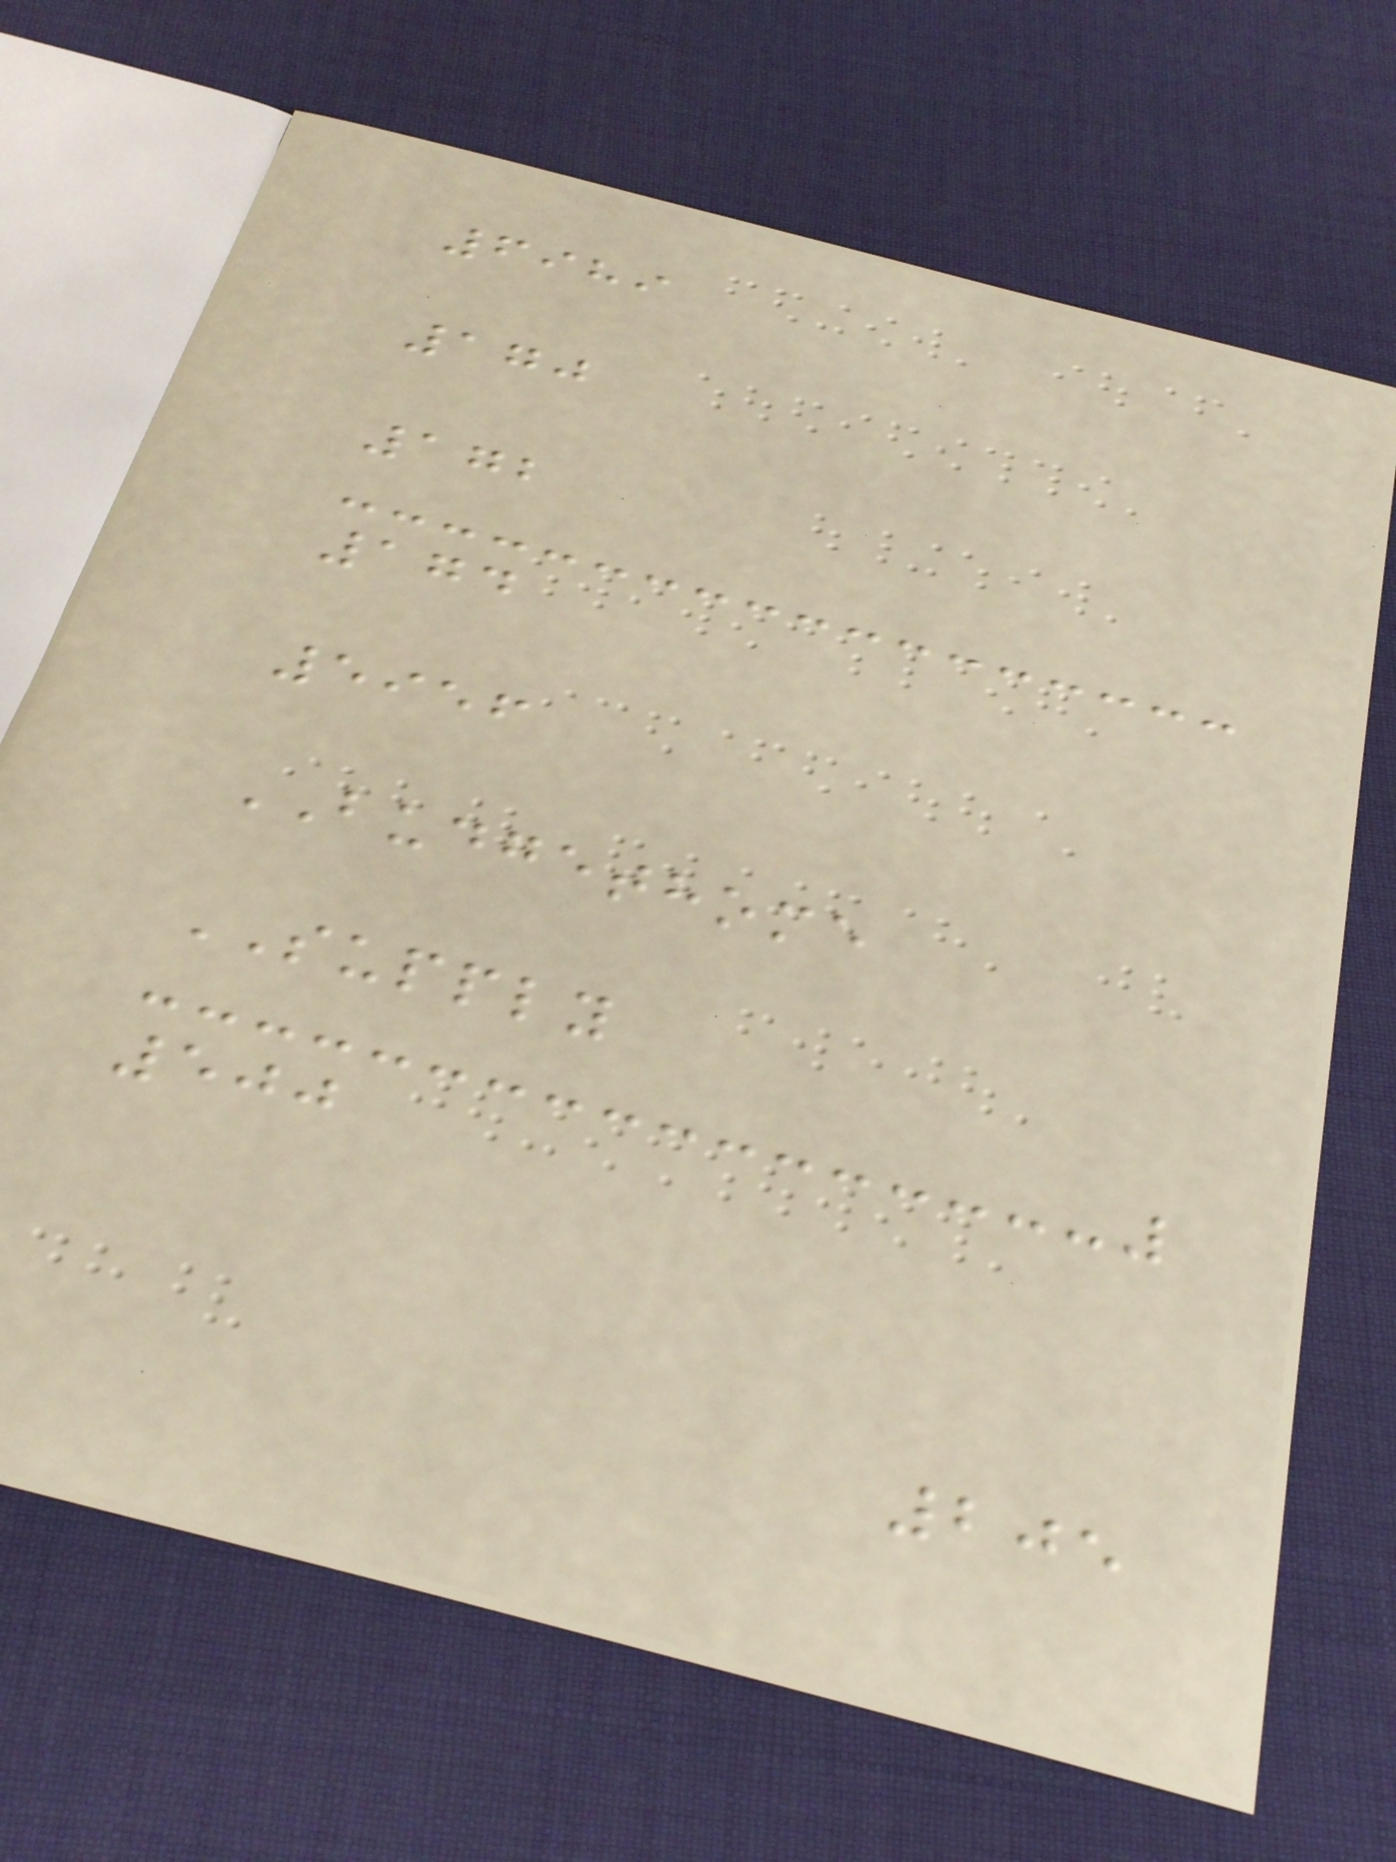6989
170
172
174
5956
BUDGETHOME
SUPPLY
500
205
